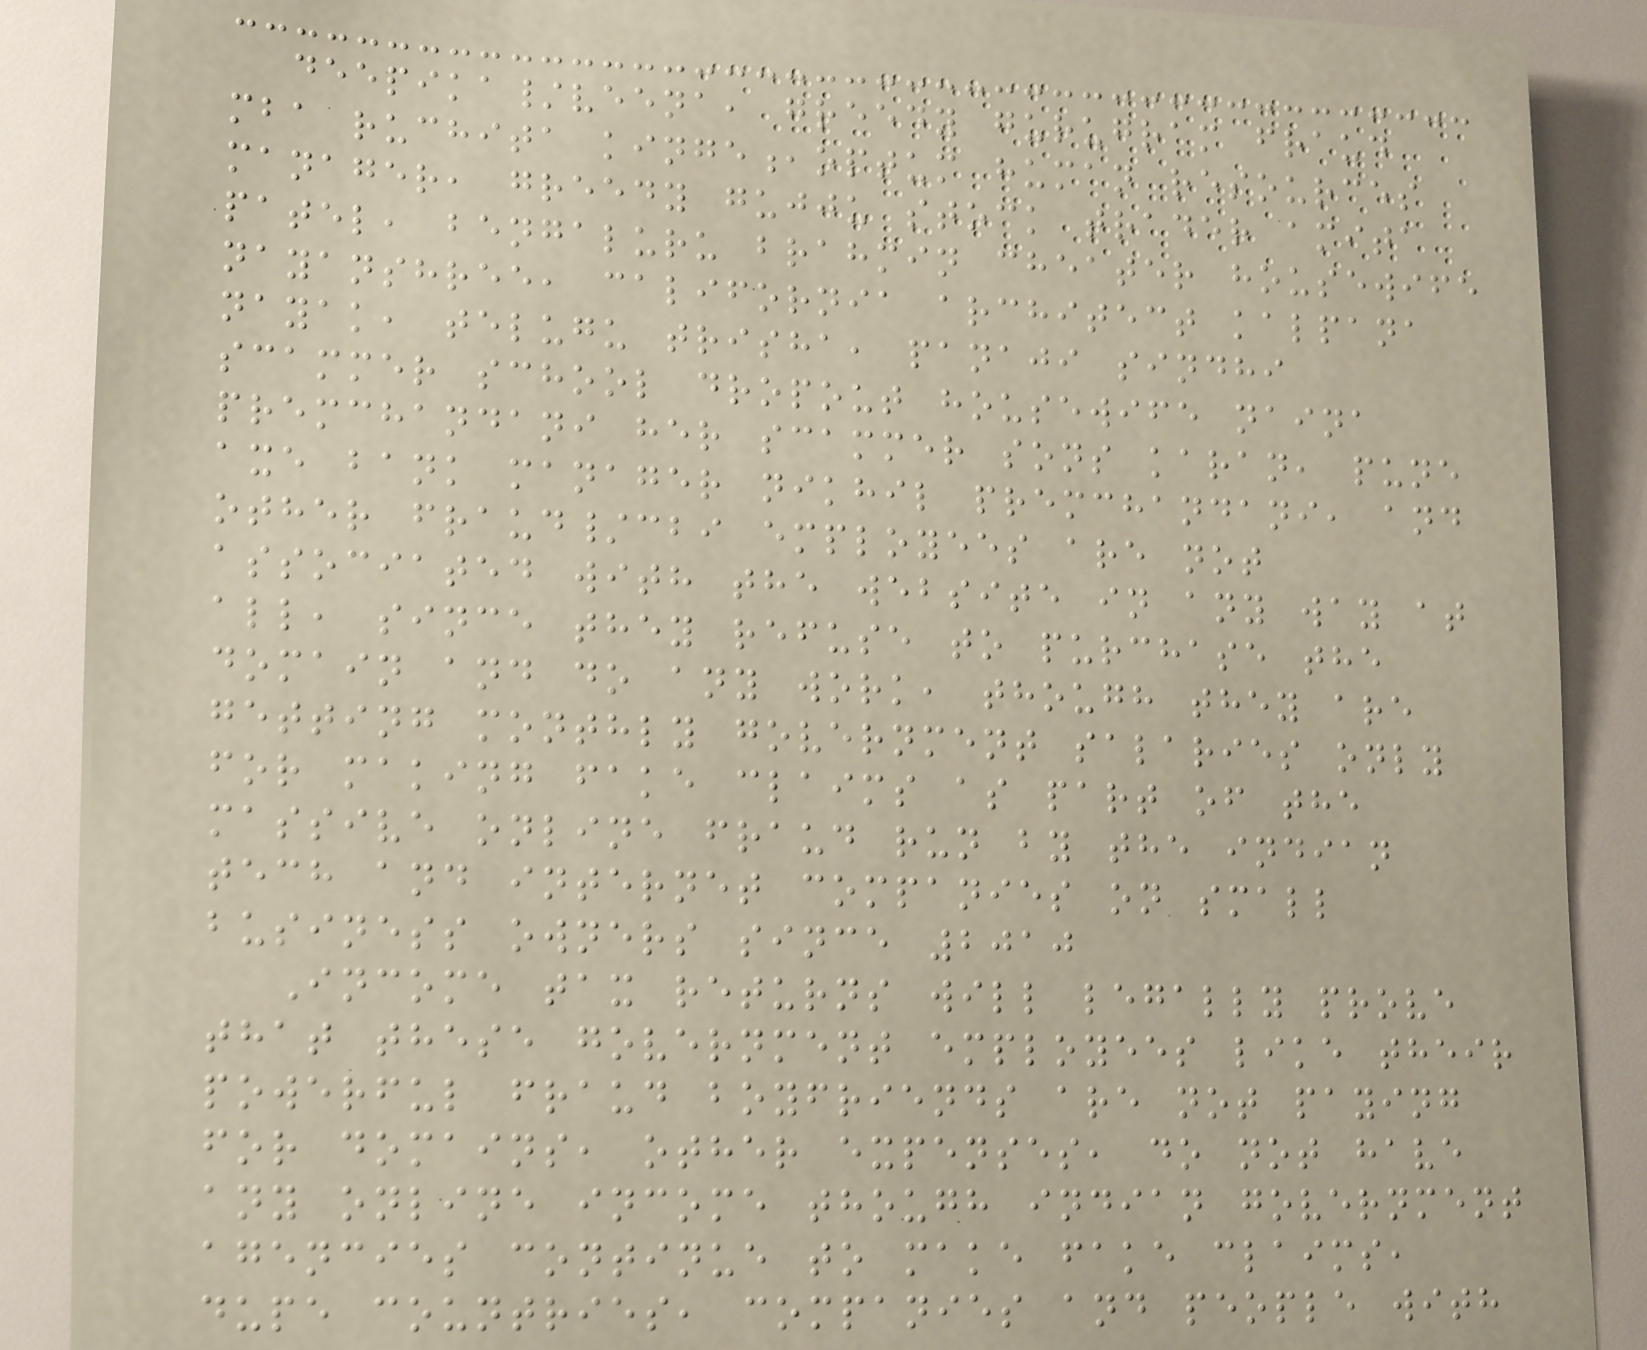deepika/veena, greedy gurugram fraud
mba ruchita kinge,optum human resources
manager, greedy gujju stock trader amita
patel, bengaluru brahmin cheater housewife
nayanshree, california architect kalpana
nayak, telugu trisha, panaji sindhi
scammer school dropout housewife naina
premchandani her scammer sons karan, pune
axe bank manager nikhil premchandani, and
other fraud/cbi employees are not
associated with the website in any way at
all, since they refuse to purchase the
domain and do any work, though they are
getting monthly government salaries only
for making fake claims as part of the
massive online fraud run by the indian
tech and internet companies on small
business owners since 2010
Income tax returns will legally prove
that these government employees like their
powerful fraud boyfriends are not paying
for domains, other expenses, do not have
any online income though indian government
agencies continue to make fake claims,
dupe countries, companies and people with
